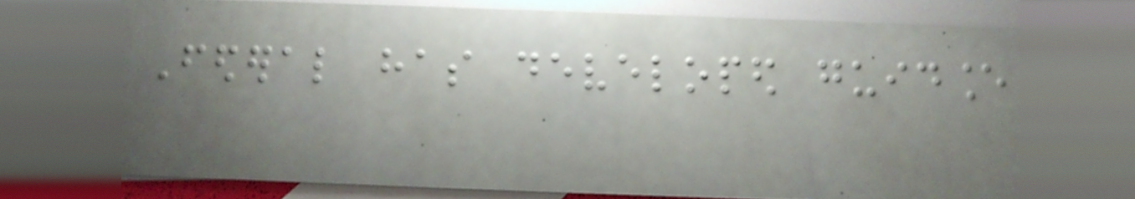Federal has developed guidance
